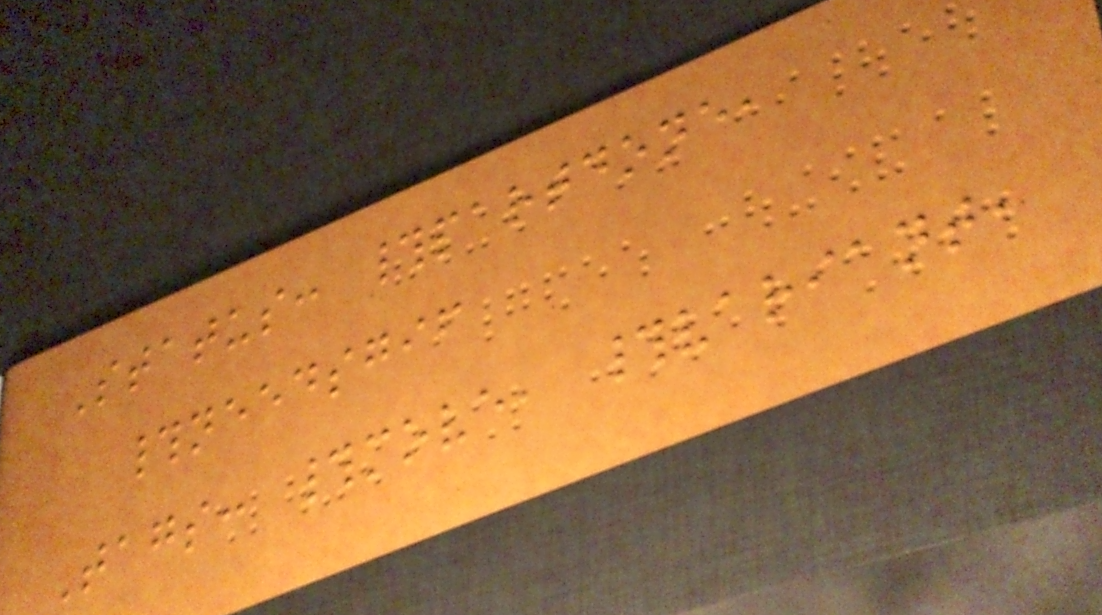Status: #partdone,
#needsgif
Tags: #move, #variant,
